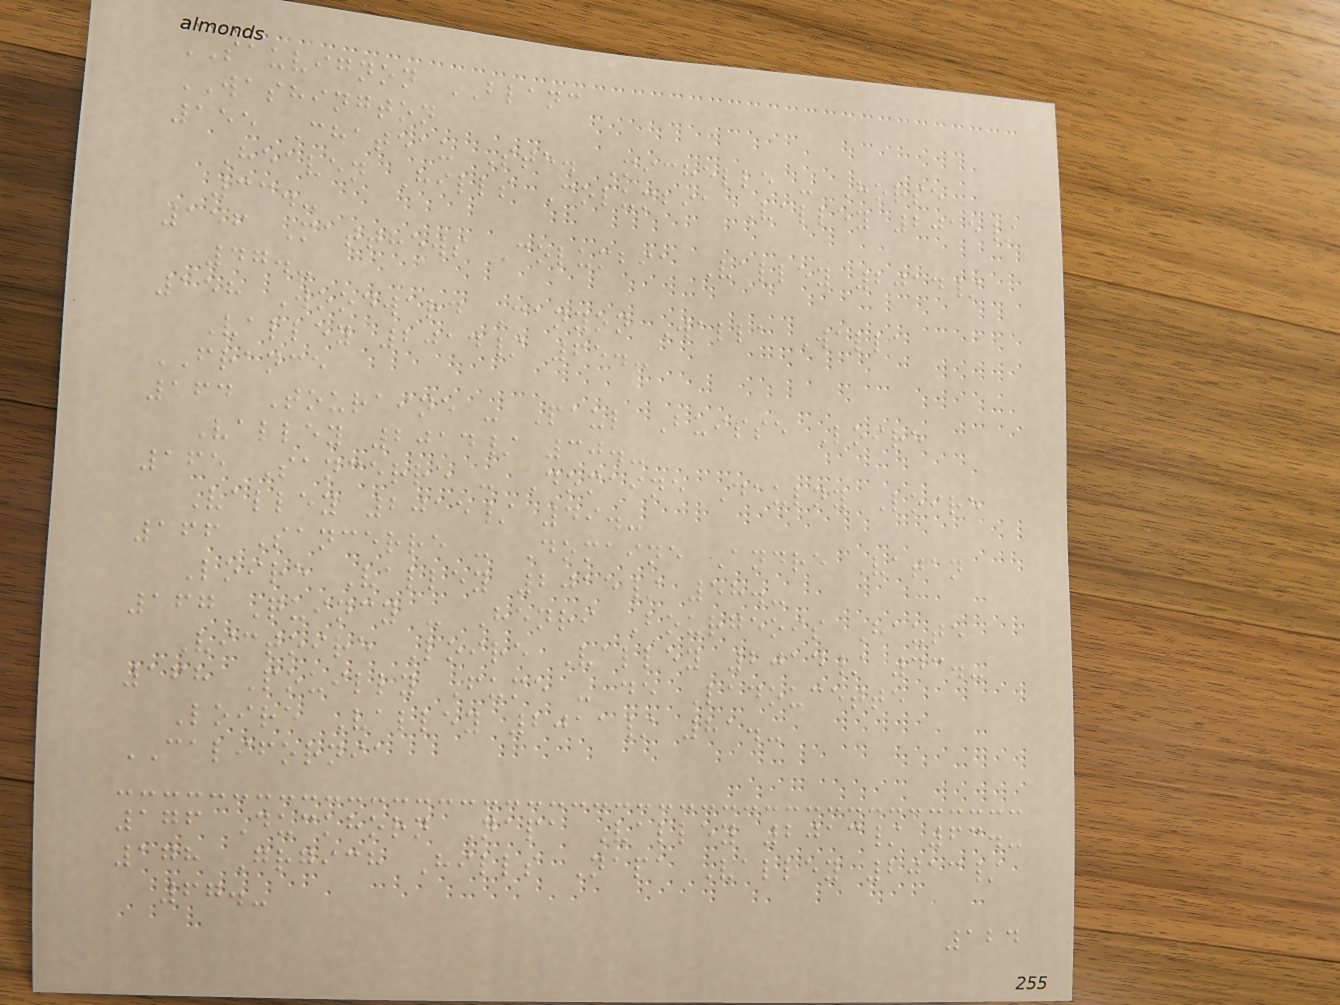SAUVIGNON BLANC
WASHINGTON
155 Chateau Ste. Michelle - Horse
Heaven Hills Columbia Valley 2015/
33.-
156 Matthews Columbia Valley 2014/
47.-
158 Woodward Canyon Walla Walla
Valley 2014/ 65.-
FRANCE
164 Touraine - Paul Buisse Loire
Valley 2014/ 30.-
165 Sancerre - Domaine Daulny Loire
Valley 2015/ 49.-
166 Sancerre - Domaine Andre Vatan
Loire Valley 2015/ 58.-
167 Quincy - Henri Bourgeois Haute
Victoire Loire Valley 2014/ 43.-
168 Pouilly Fume - de Ladoucette
Loire Valley 2011/ 81.-
CALIFORNIA
176 Duckhorn Napa Valley 2013/ 63.-
178 Grgich Hills Napa Valley 2013/
67.-
124
